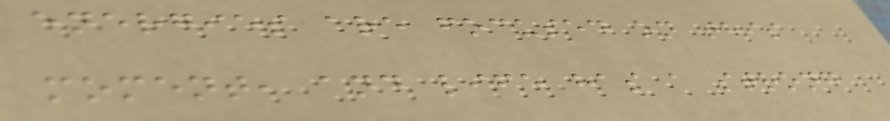energies are focused on this
moment, and life has a strong
